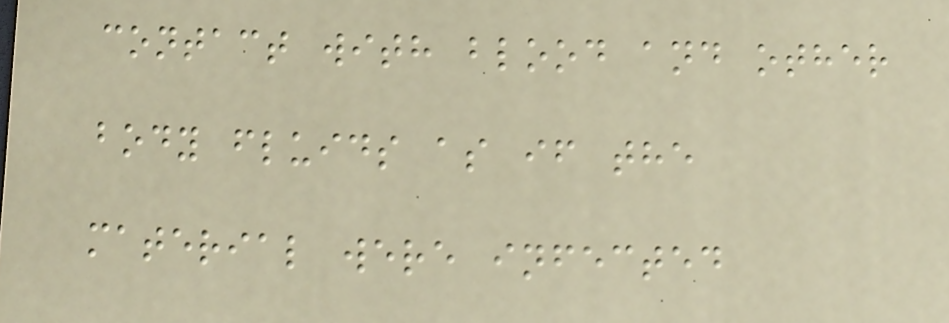contact with blood and other
body fluids as if the
material were infected
